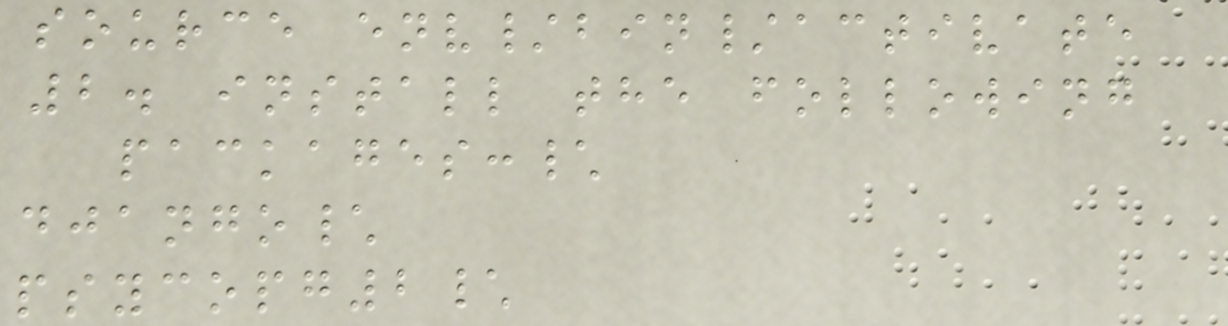source env/bin/activate
2. install the following
packages:\
django\
psycopg2\
